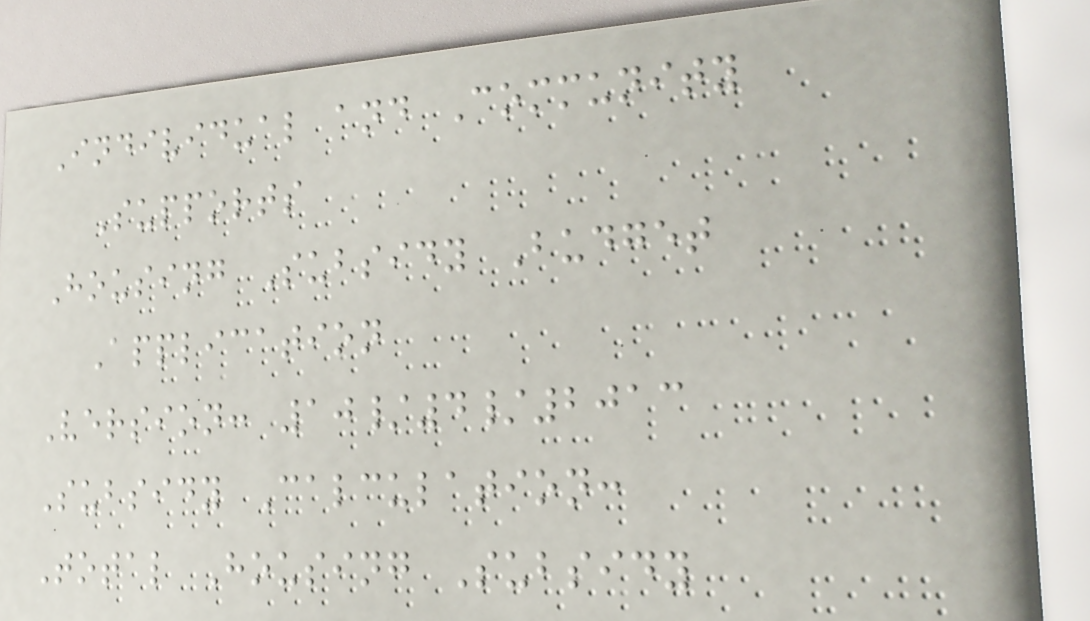Individual and Community
Supports
Housing Subsidy Budget
Application
Version: 10/4/2013
Subsidy Calculation:
Total Housing Subsidy
